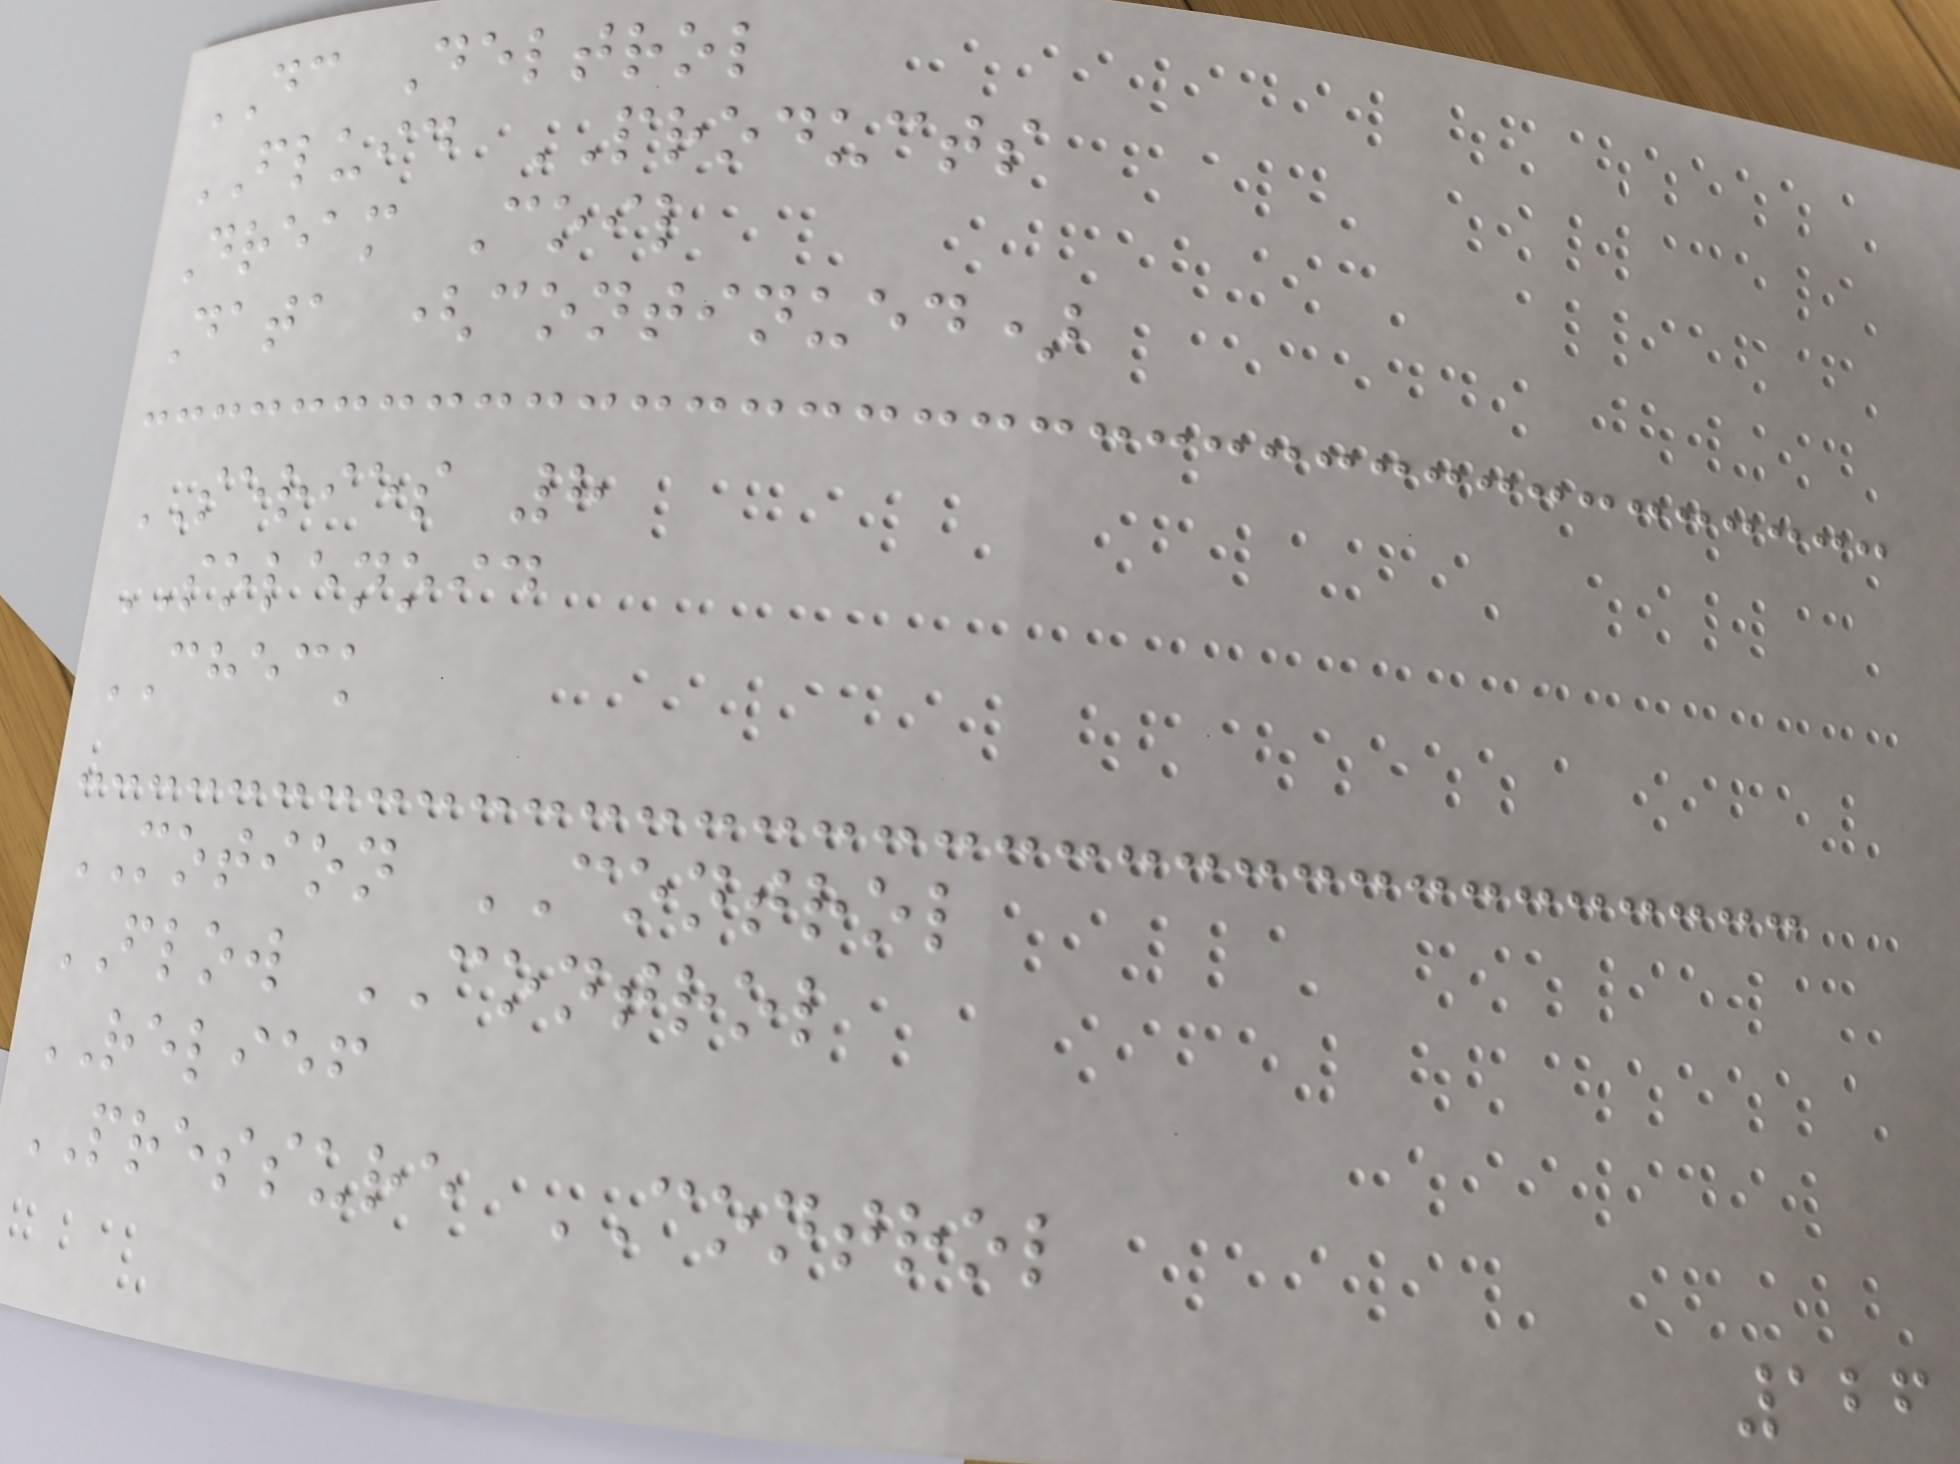DC Deltrol
FLUID PRODUCTS
Dream Coil
Data (continued)
SERIES 8
SOLENOID
CHECK
MOTION CONTROL
FLOW CONTROL
RELIEF
PRESSURE CONTROL
126
